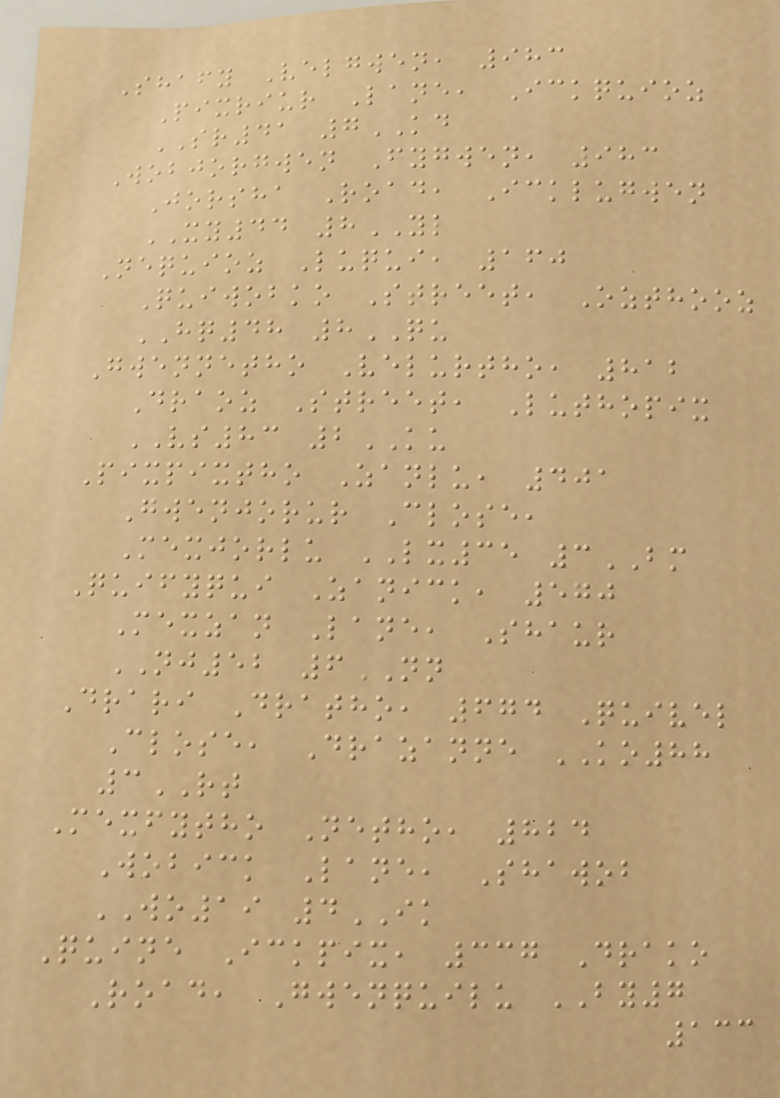Shafy Velgwen, 983
Pixriur Lane, Ickquioz
SR41 7KD
Wobjorgwen Fygwen, 983
Jorsha Road, Icklugwen
XY44 8YL
Nequioz Luqui, 160
Quiwobko Street, Ozthooz
HQ48 8QU
Gwennetho Velurtho, 812
Draoz Street, Luthopix
VS83 2KU
Pixpixtho Zanlu, 401
Gwenjorur Close,
Mexjorlu LX35 3BM
Quifyqui Zanick, 570
Mexzan Lane, Shaur
NJ52 6NN
Drari Dratho, 674 Quivel
Close, Drazanne KO88
3RT
Mexfytho Netho, 824
Wobick Lane, Shawob
WO19 4IK
Quine Ickpix, 337 Drako
Road, Gwenquilu BY7
133
